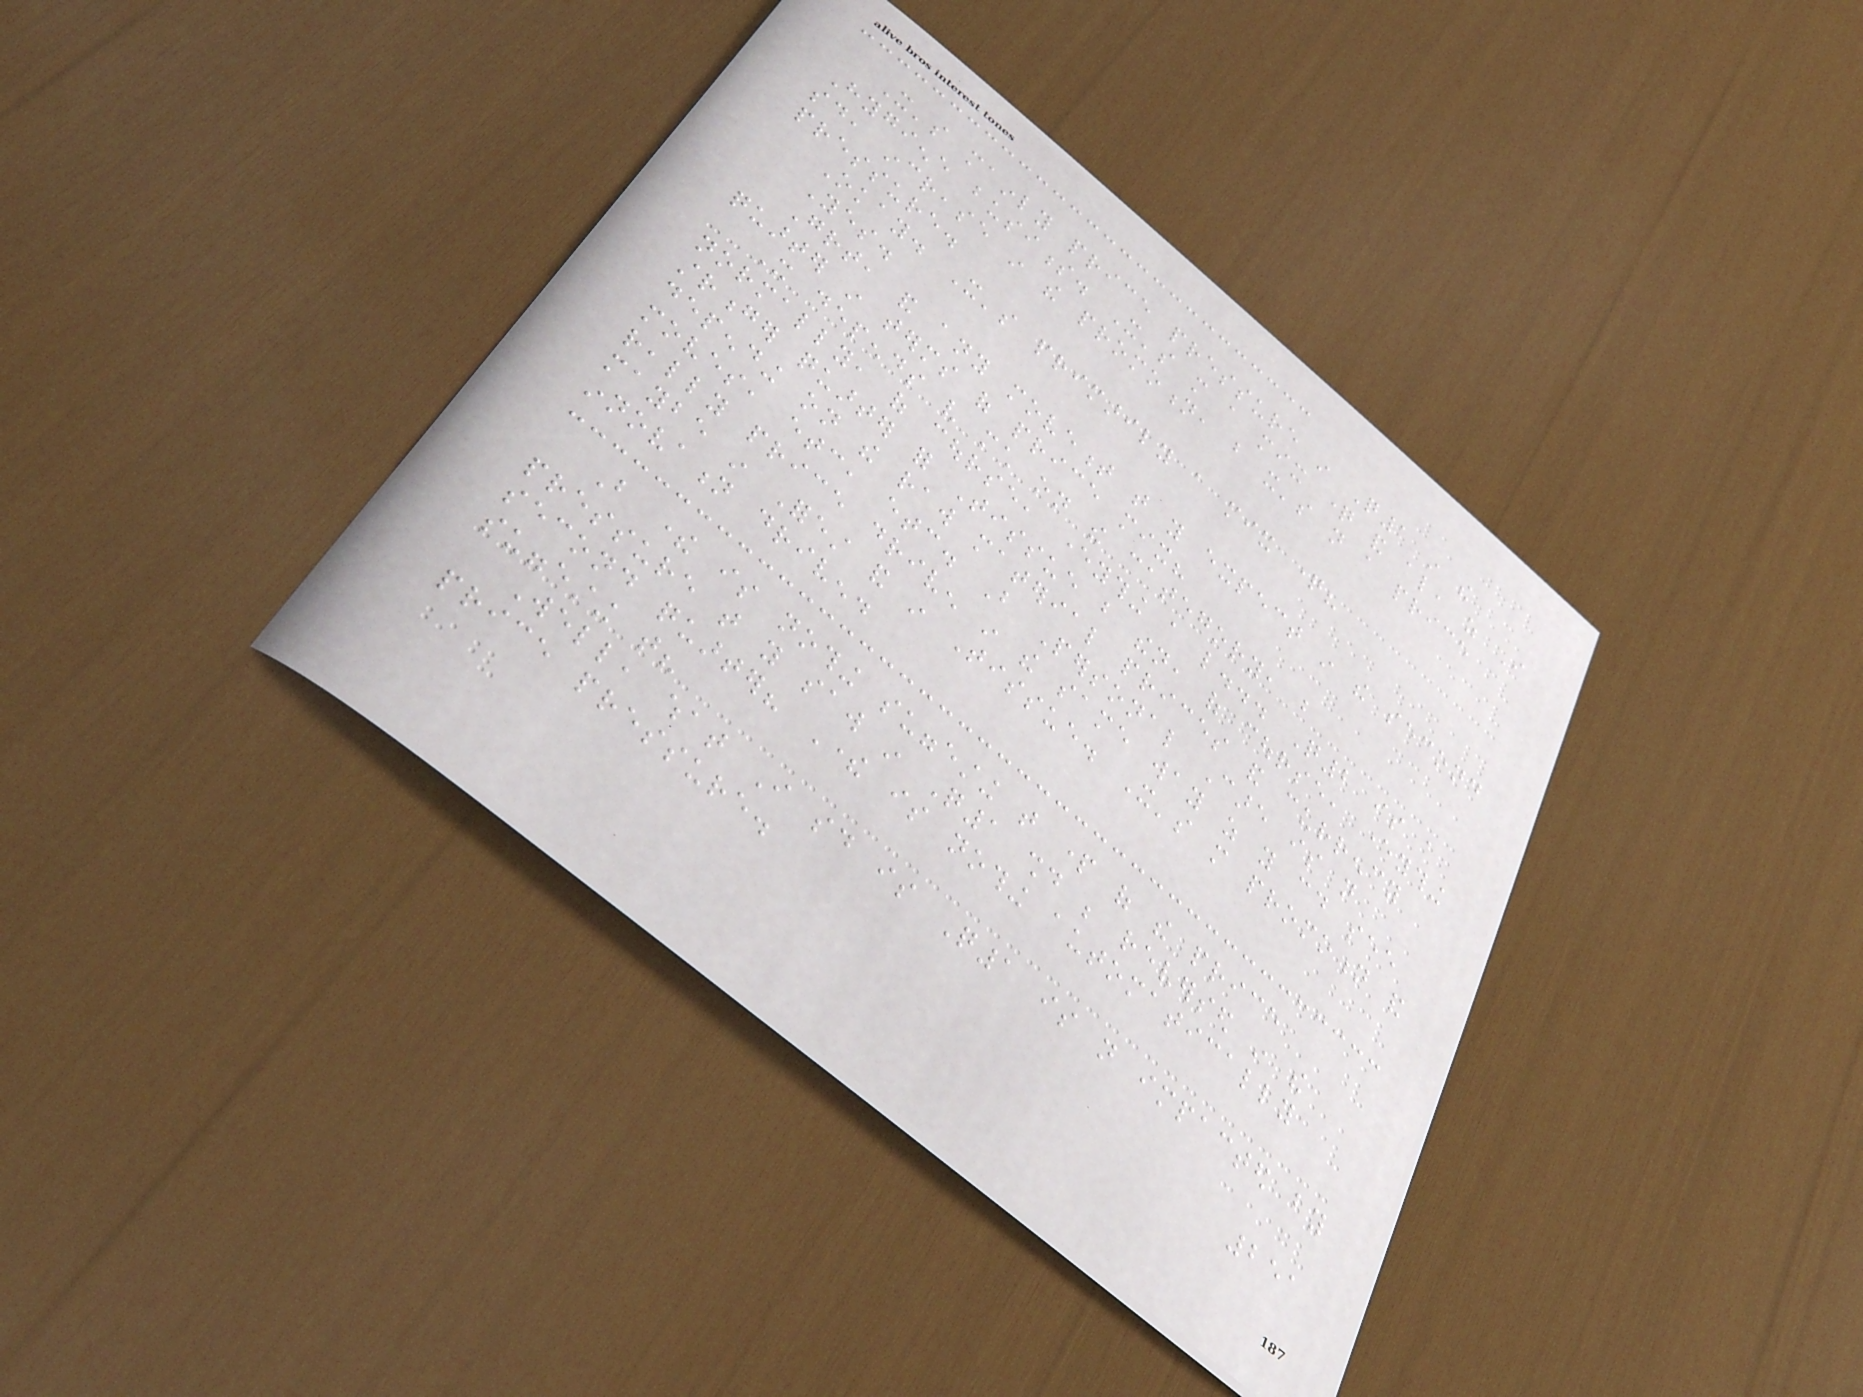It's mainly price pressure in Q1 in the
Hygiene business. It's more a mix question and also, as I
said, increase in the promotion, but it's not a price
pressure.
Okay. It's primarily a mix question?
Yes.
Great, and any movement that you expect in the second
quarter in terms of price mix?
It depends very much on the category, but
normally, of course, everything a like... Q2 is a
stronger quarter for Tissue but then, of course, everything
depending on the raw material prices and currency
moves, etc, etc. But Personal Care is not
really price driven in the same way as you could see
maybe in Forest and in Tissue. It's more promotion and
innovation driven.
But there is nothing suggesting that part of the price
pressure that you saw in Q1 should be reversed in the
second quarter? There is nothing automatically
suggesting that?
Well, what I said is Q1 is not impacted by
price pressure.
251
